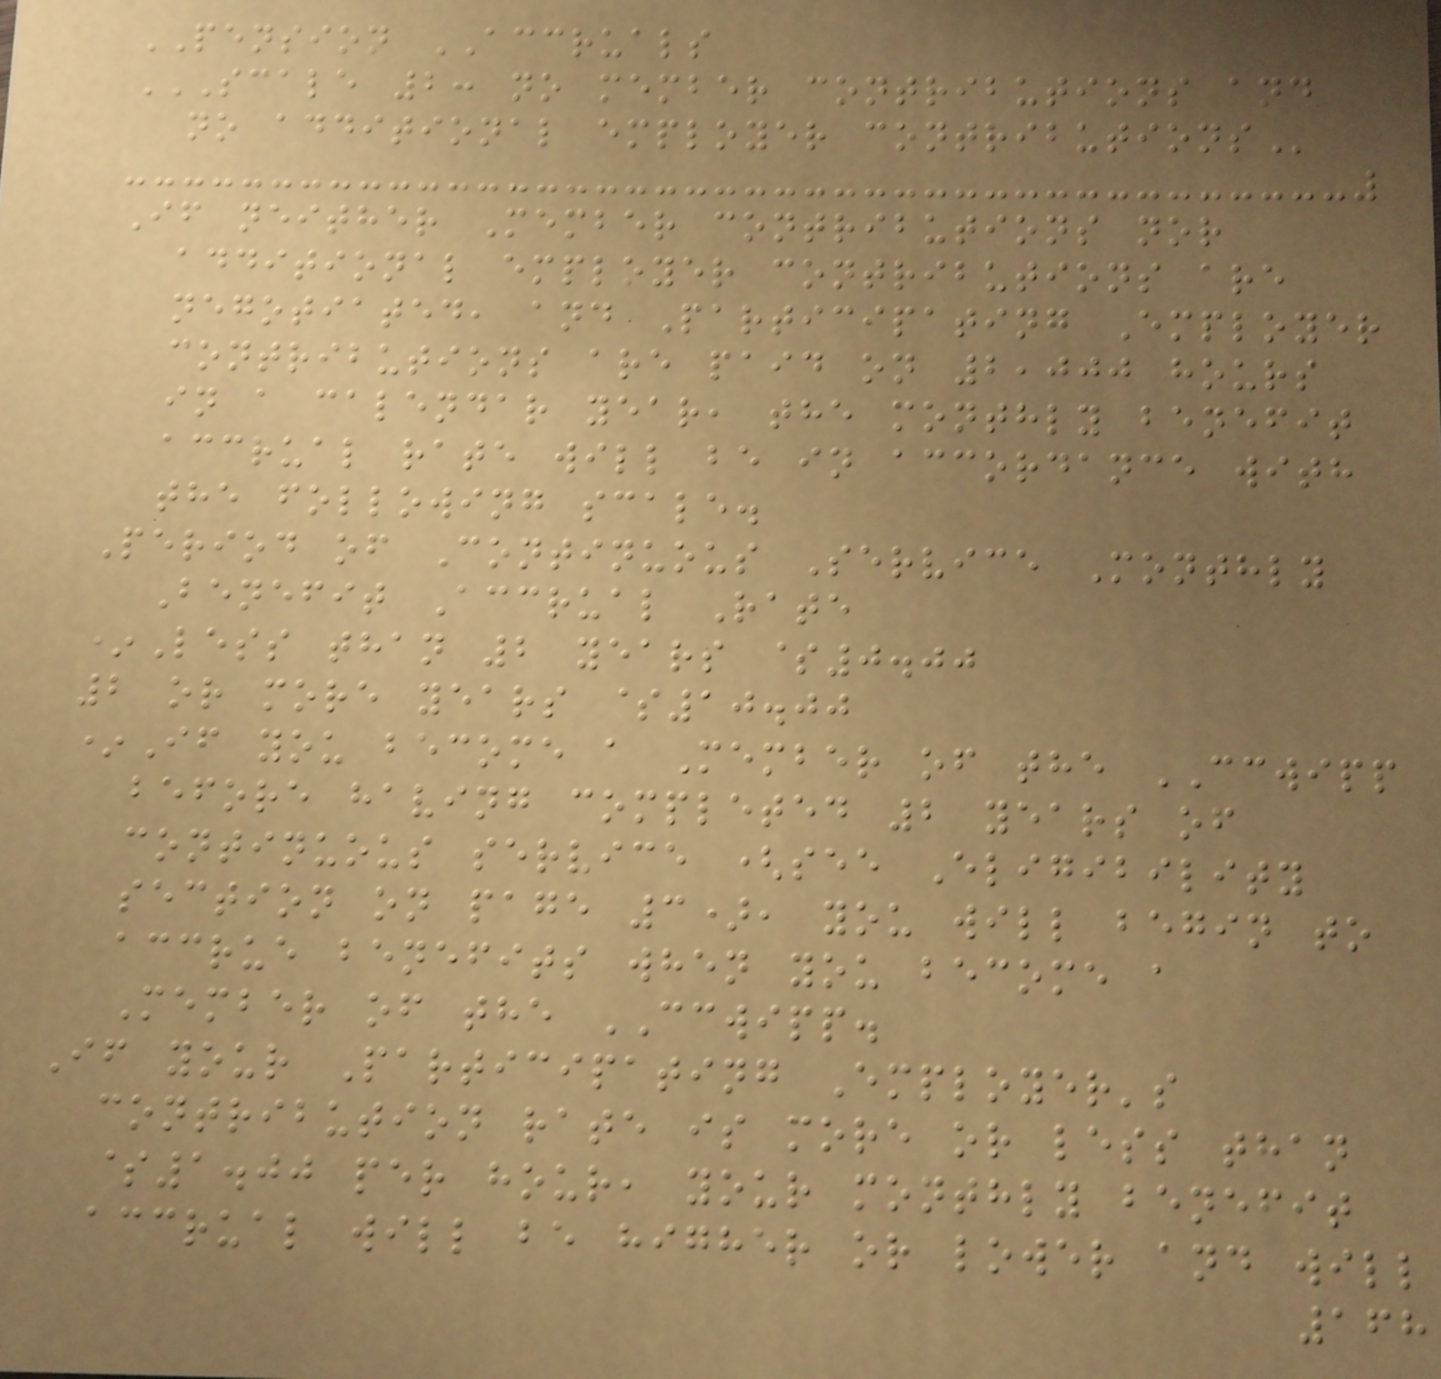PENSION ACCRUALS
SCALE 2: NO MEMBER CONTRIBUTIONS AND
NO ADDITIONAL EMPLOYER CONTRIBUTIONS
If neither Member contributions nor
additional employer contributions are
negotiated, and Participating Employer
contributions are paid on 2,000 hours
in a calendar year, the monthly benefit
accrual rate will be in accordance with
the following scale.
Period of Continuous Service Monthly
Benefit Accrual Rate
*Less than 2 years $0.00
2 or more years $10.00
*If you become a Member of the CCWIPP
before having completed 2 years of
continuous service (see Eligibility
section on page 3), you will begin to
accrue benefits when you become a
Member of the CCWIPP.
If your Participating Employer's
contribution rate is more or less than
$1.00 per hour, your monthly benefit
accrual will be higher or lower and will
168
